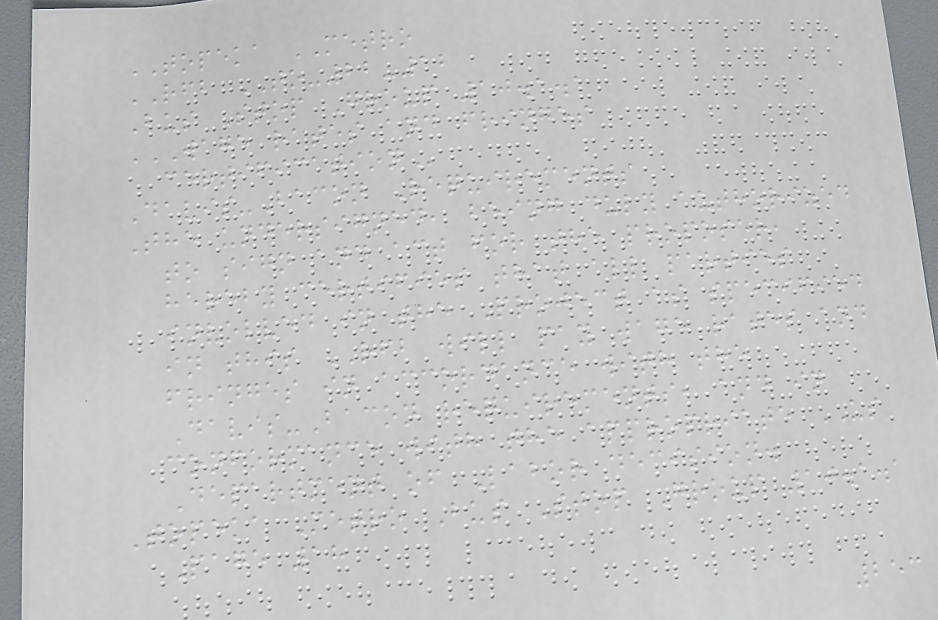TOPEKA METRO
RFB TO-22-12
Bus Stop Group 10.1.1
WAGE RATES AND FRINGES
CERTIFICATION
Davis-Bacon Requirements
The undersigned, being duly authorized
to sign and act for the proposer,
hereby certifies that all parties
involved in the Project as specified
in this RFB will pay wage rates and
fringes in accordance with the
Davis-Bacon requirements, and in
conformance with the appropriate US
Department of Labor decision.
Topeka Metro Bus Stop Group 10.1.1
Page 18
253
